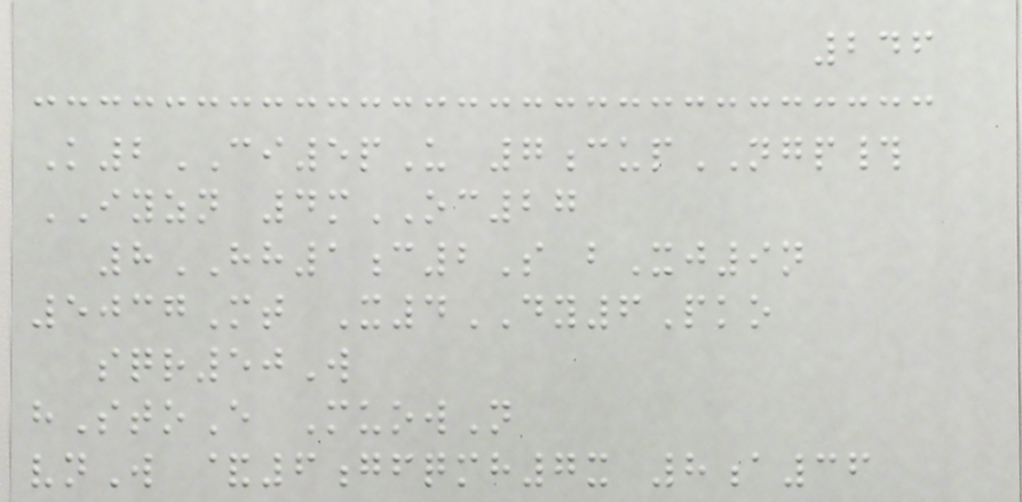246
K2CI5pU 7cupNGP#
IYZN 4mOC27
8HH1c2S bXj9n
5037Mt X4DY6Pko
sqr50W
hStoE MuowN
vnW &6gfqmh7x 8a36
